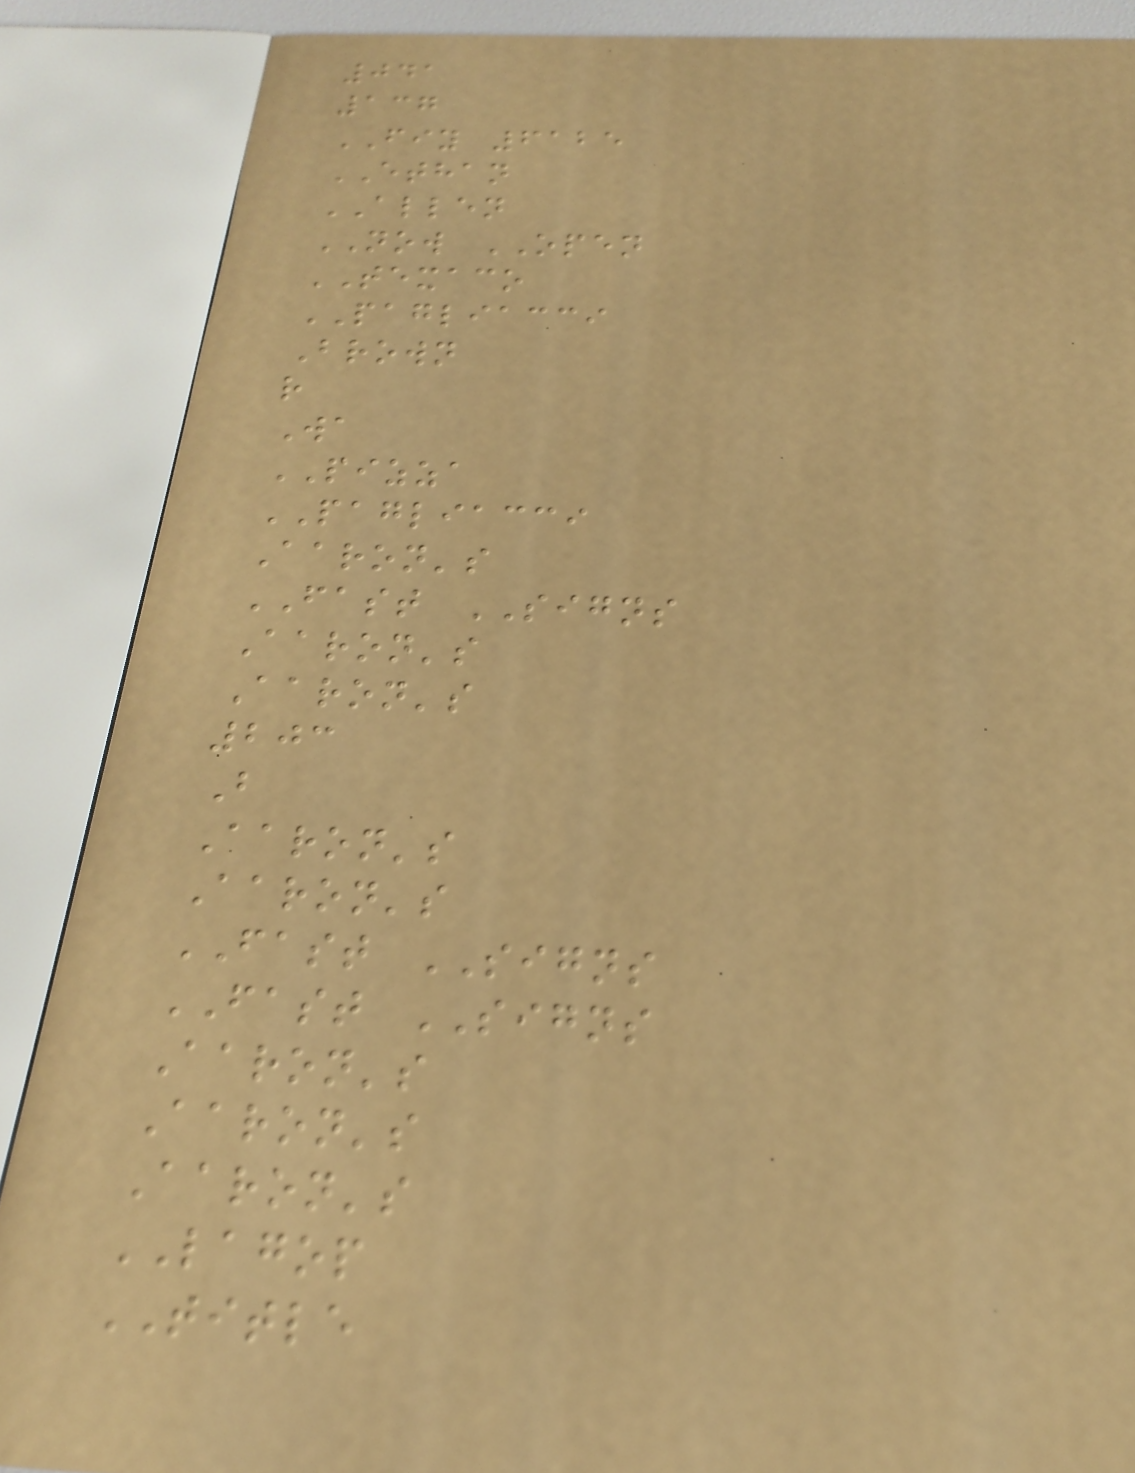041
137
FIY 6125
ETHAN
ALLEN
NOW OPEN
TEXACO
PAGLIACCI
Brown
r
Wa
PIZZA
PAGLIACCI
Aaron's
FAST SIGNS
Aaron's
Aaron's
203
B
Aaron's
Aaron's
FAST SIGNS
FAST SIGNS
Aaron's
Aaron's
Aaron's
LAGOP
TITLE
